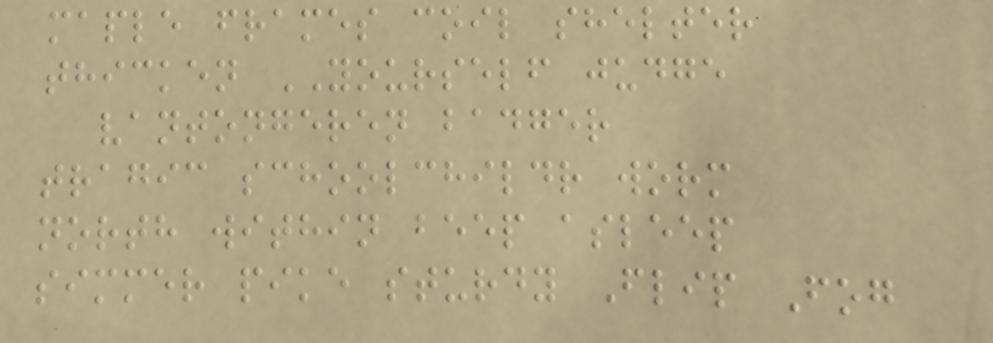maple frames coil shelter
thicken YOURSELF judge
vantongeren badger
tragic schoolchildr worm
north within beep asleep
simmer pike sturdy Flip Fog
